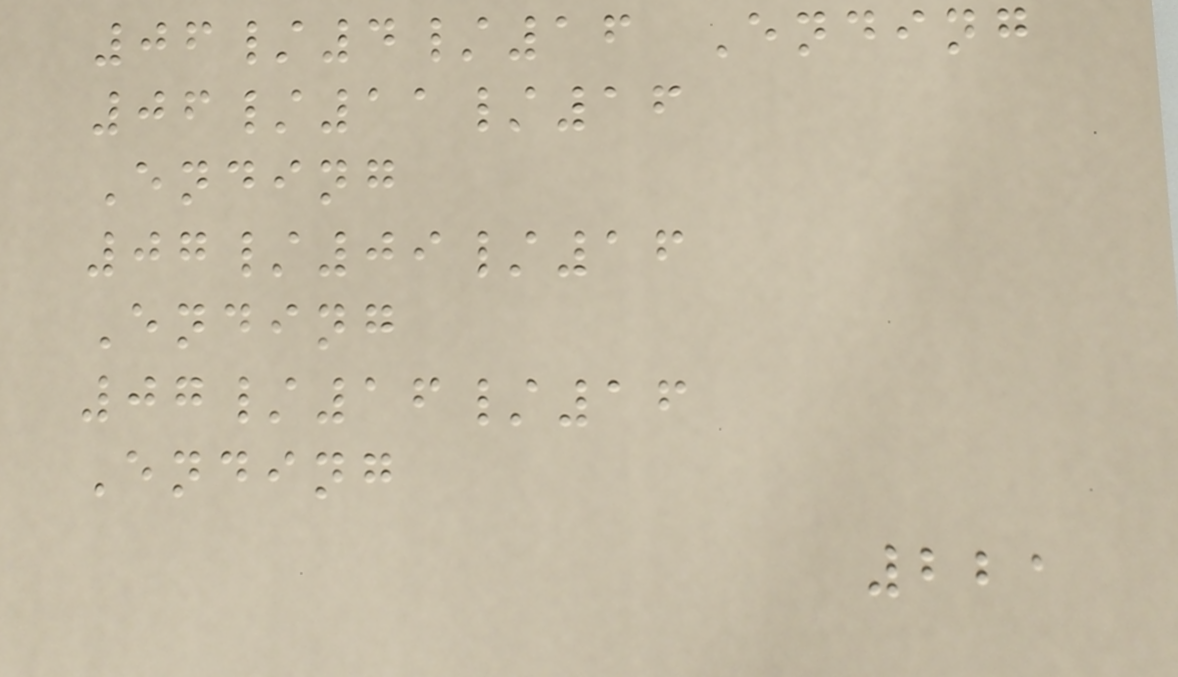06/4/16 Ending
06/11/16
Ending
07/09/16
Ending
07/16/16
Ending
221
